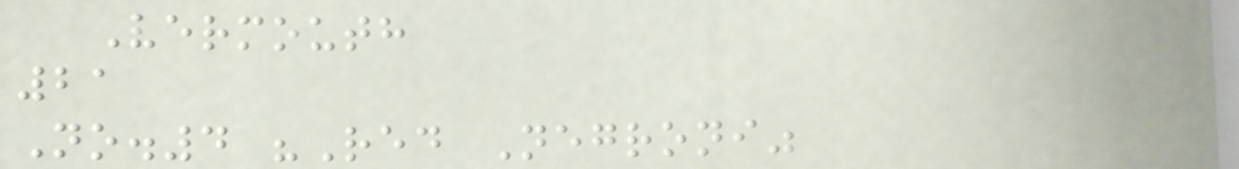Vermouth
21
No.4 "Red Negroni"
